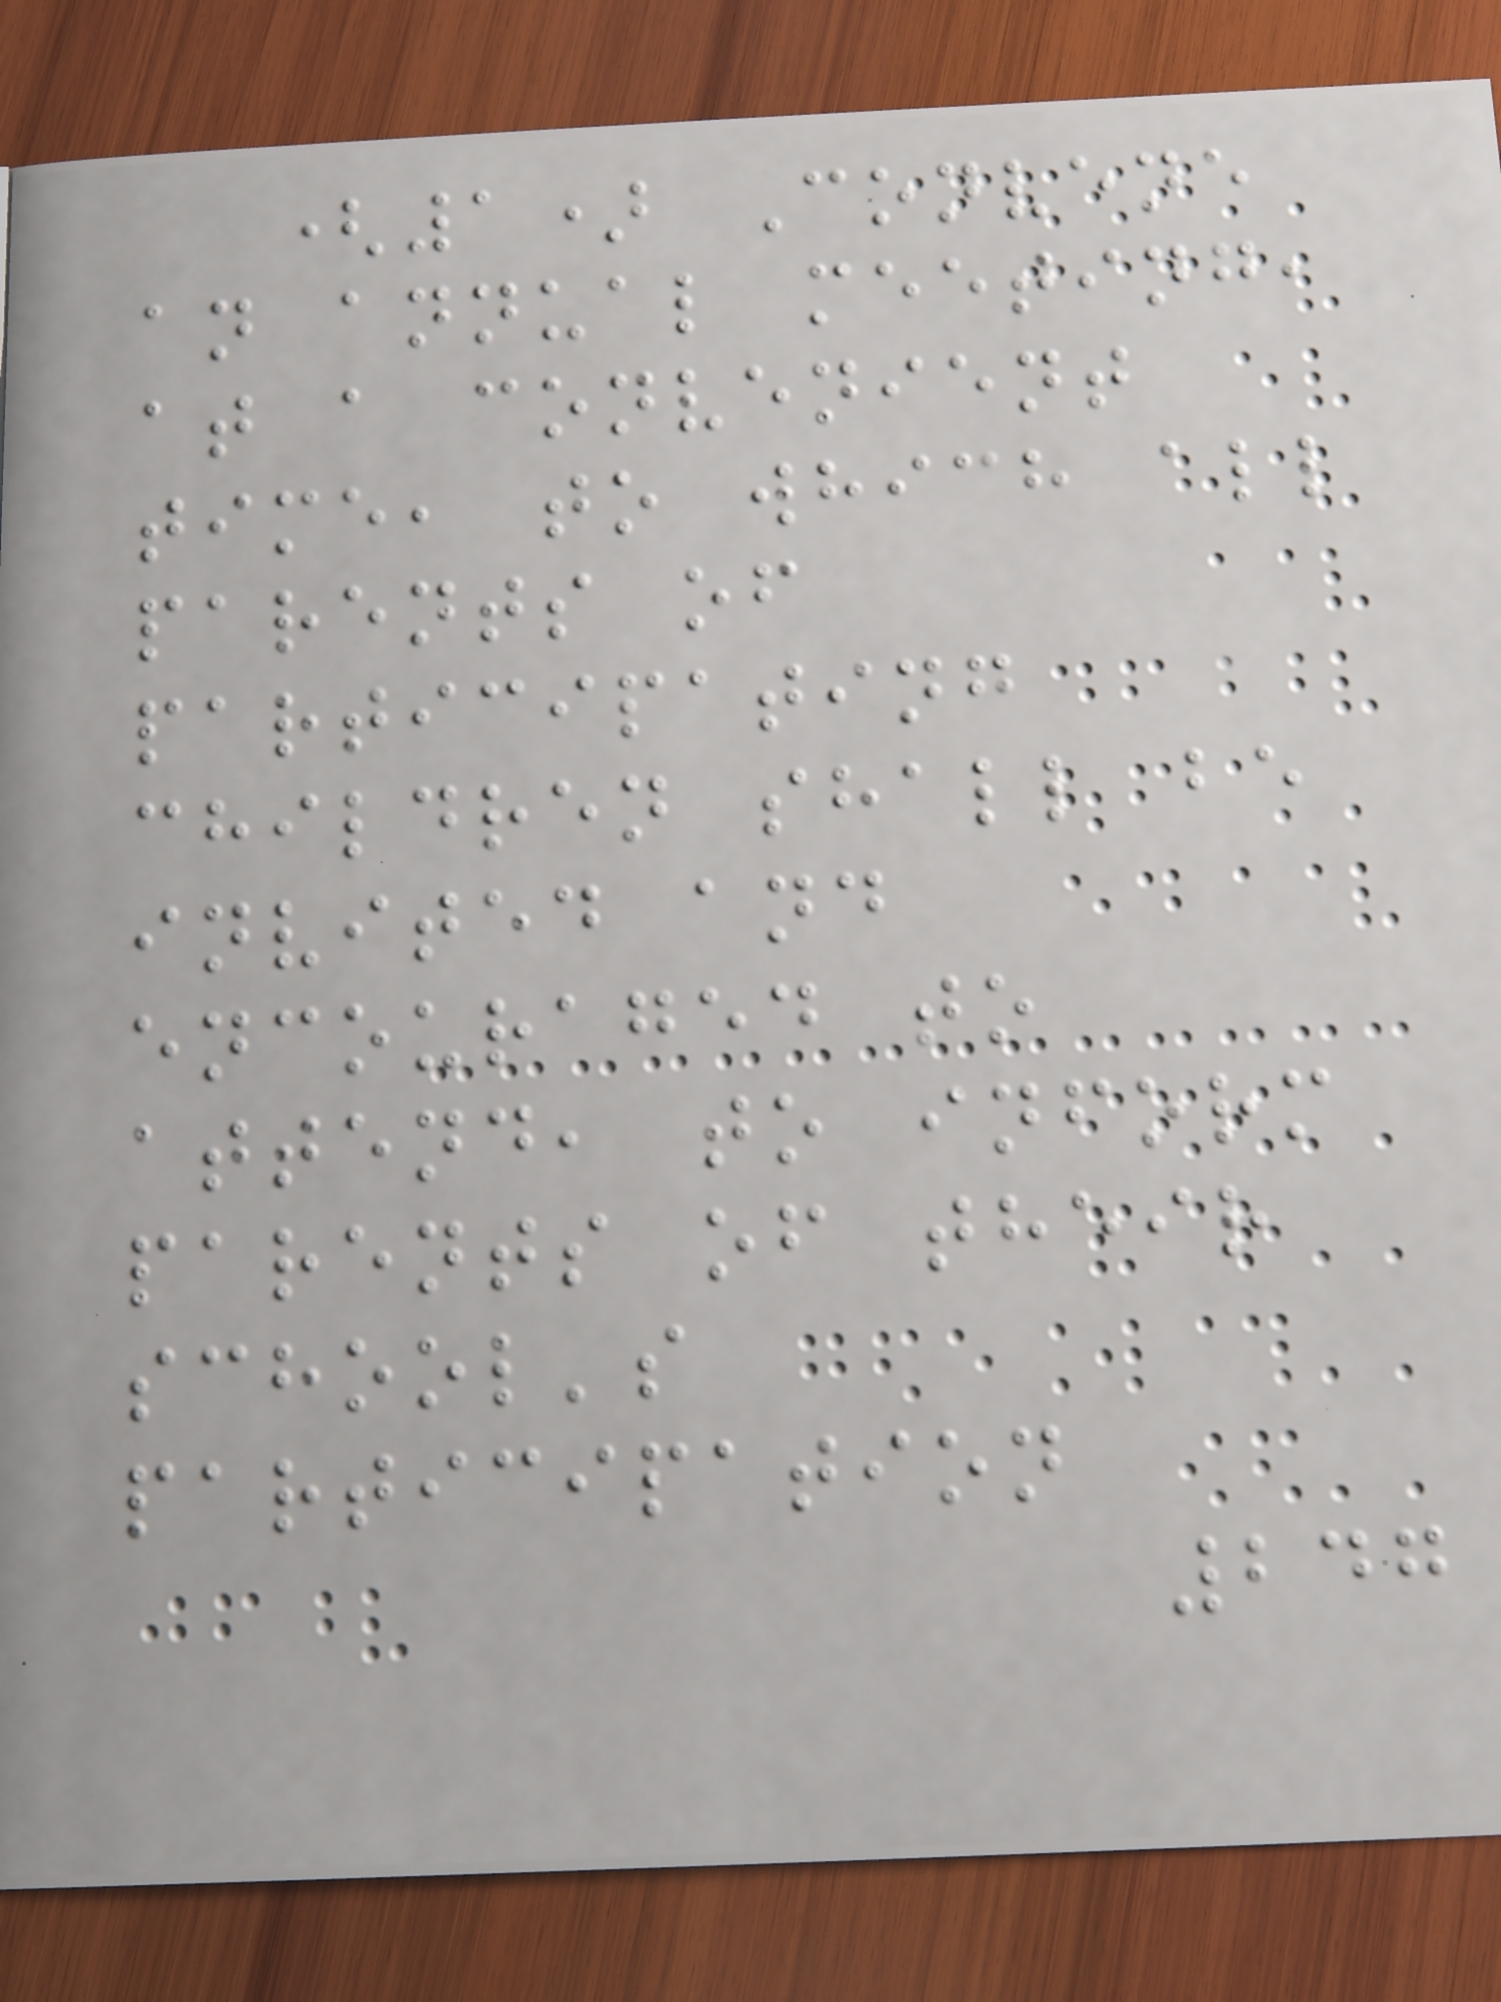(1) Convene
an annual meeting,
at a convenient
time, to which all
parents of
participating
children shall be
invited and
encouraged to
attend, to inform
parents of their
school's
participation
247
